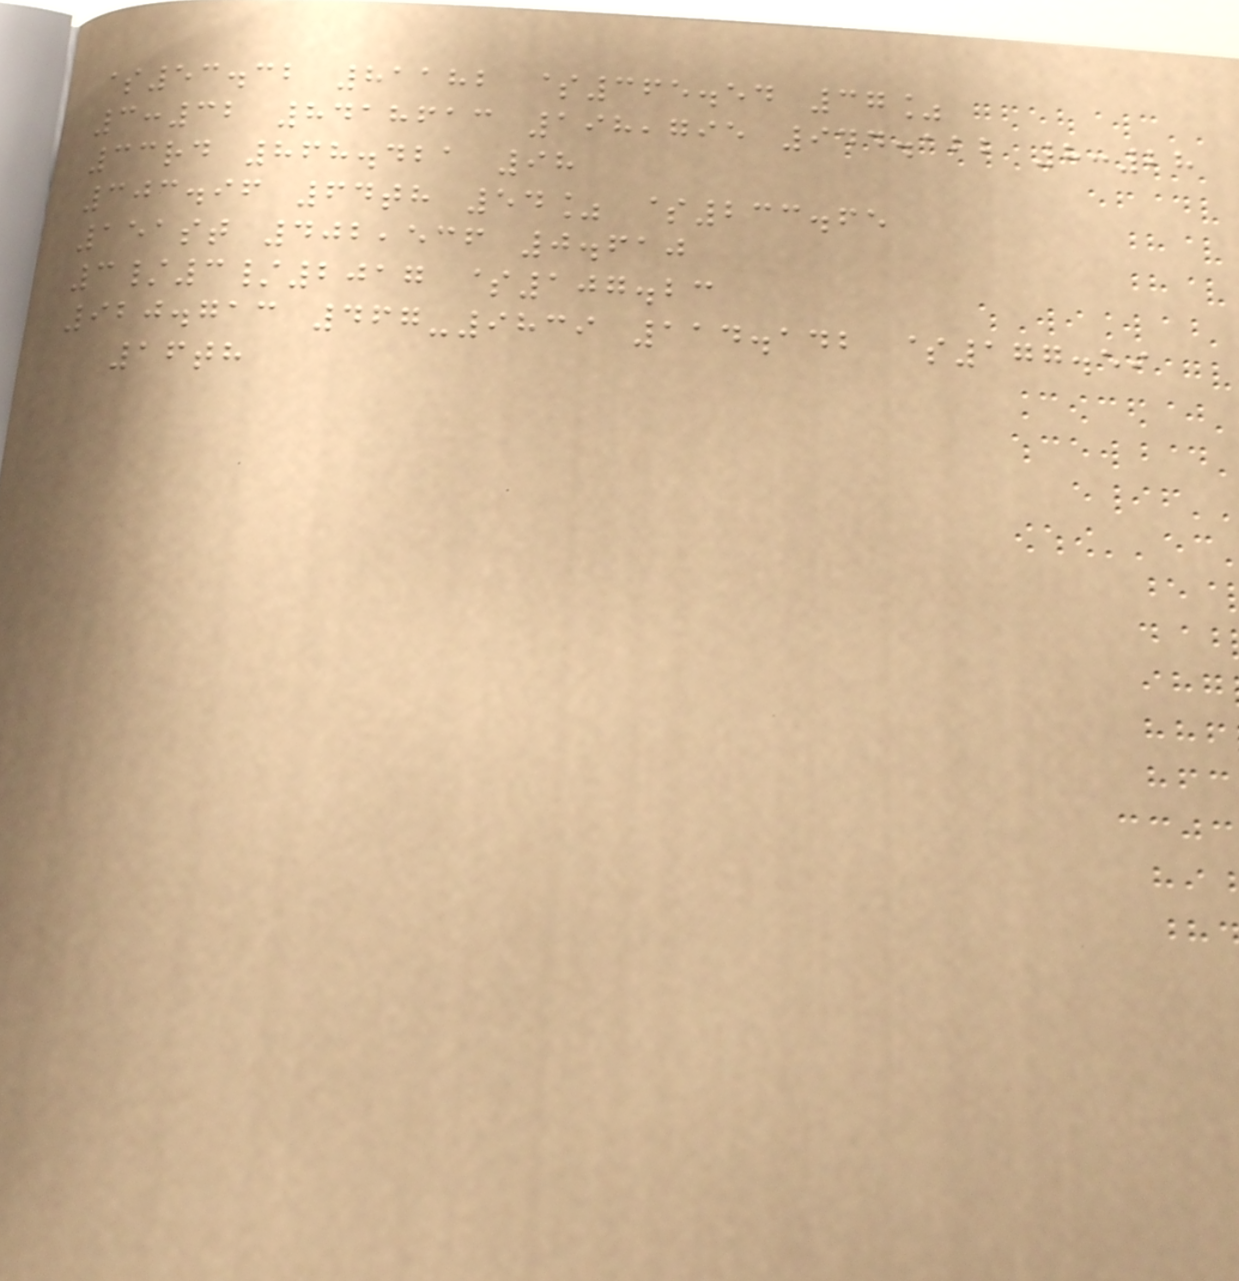$53.32 81182 $365.54 37%
3:32 8418613 198,795 944.122 8:28
33rd 868.421 98
303.96 64th 54% $233.65
151st 402,536 0.610
3/3/2017 $107.23
920.713 467-9839 114.142 $177.59
16th
